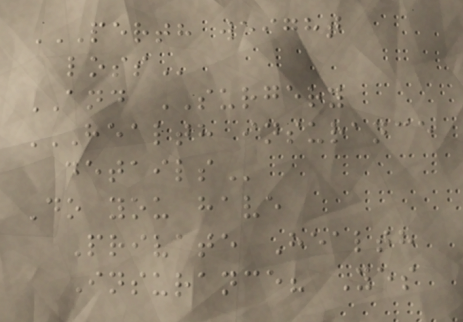PERTH WEIGHT
LOSS
AND SURGERY
HEALTH INSURANCE
DETAILS
Do you have
Private Health
Insurance? Yes
